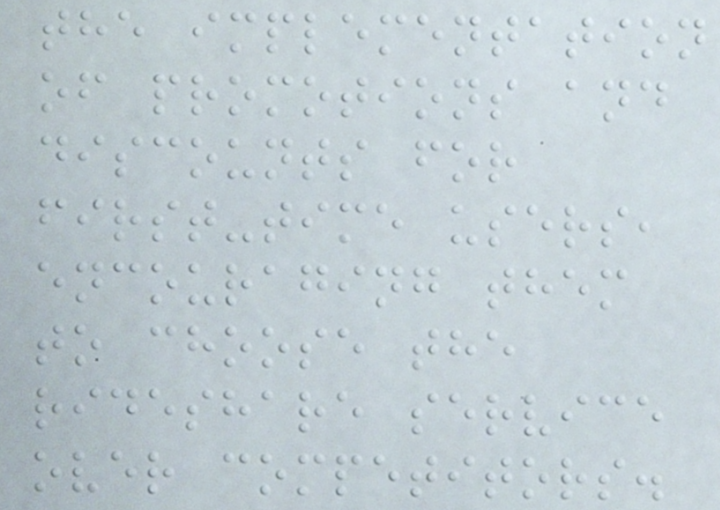the implementation
of promotions and
discounts for
first-time users,
encouraging them
to choose the
rideshare service
over competitors.
